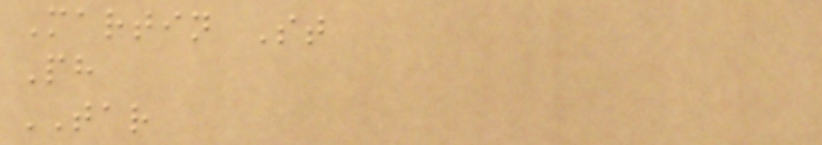Martin St
Ph
TAR
